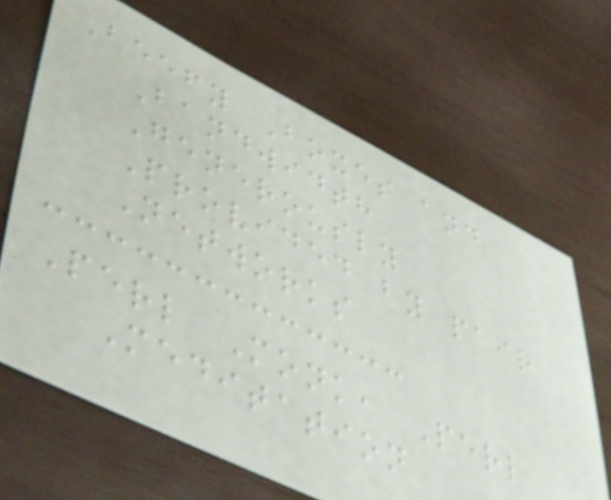Beefy Boxes and
Bandwidth
Generously
Provided by pair
Networks
Perl Monk, Perl
Meditation
